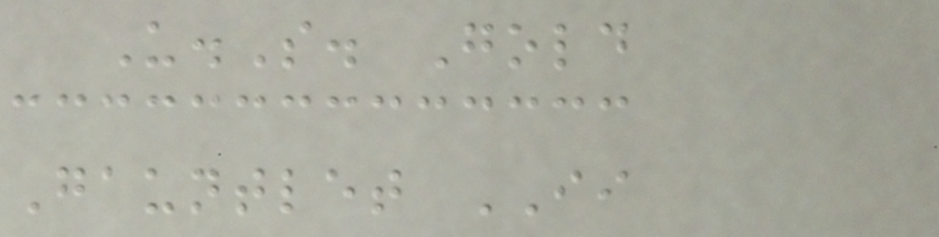U.S. Gold
Gauntlet II
